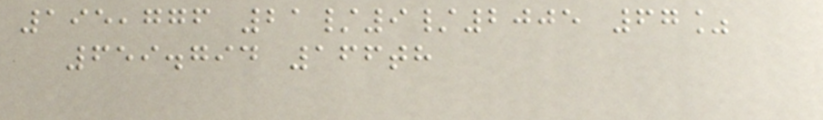195,776 21/9/2005 67%
659.794 166th
